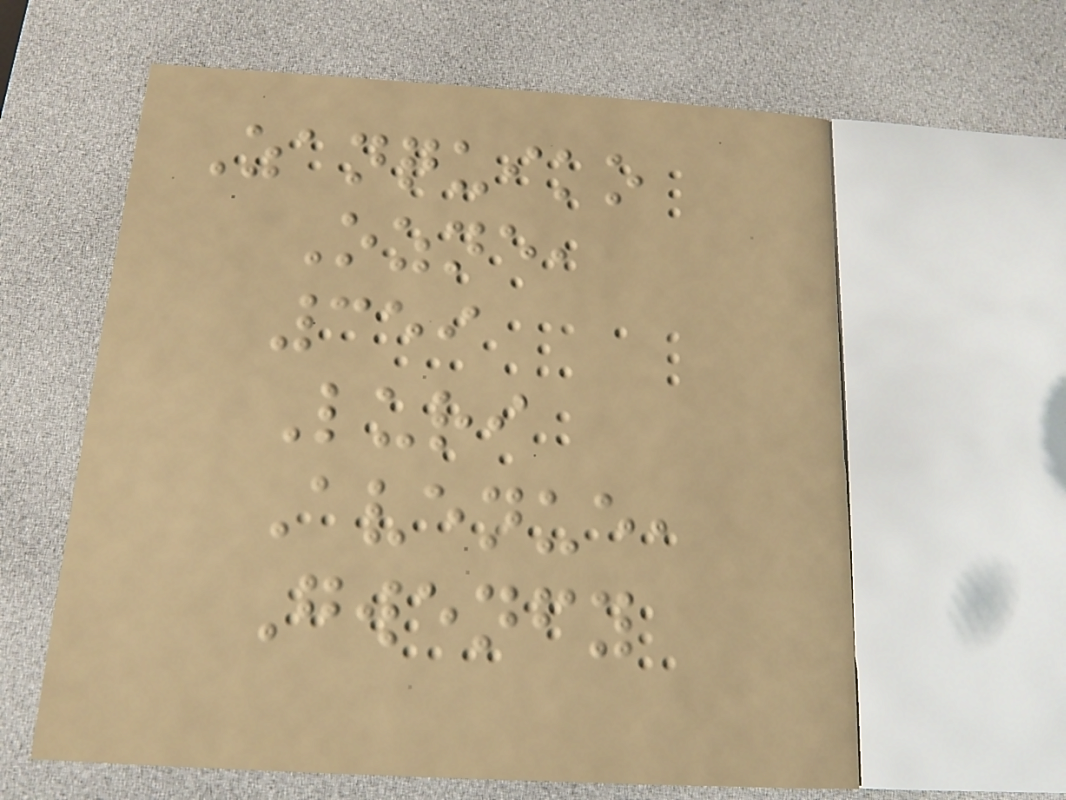Zanquiko
Ozne,
359
Luri
Avenue,
Gwenfy
